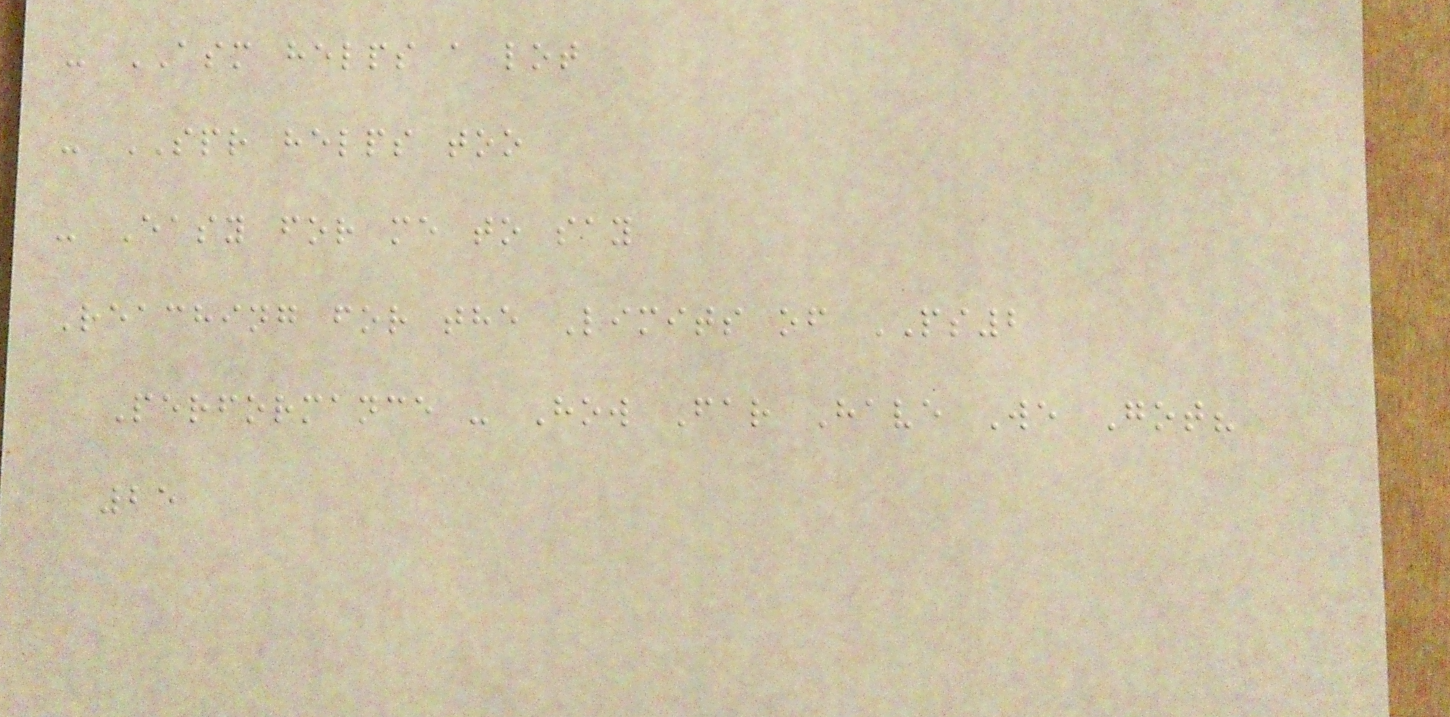- ASM helps a lot
- SPR helps too
- Easy for me to say
Reaching for the Limits of PS2
Performance - How Far Have We Got?
25
